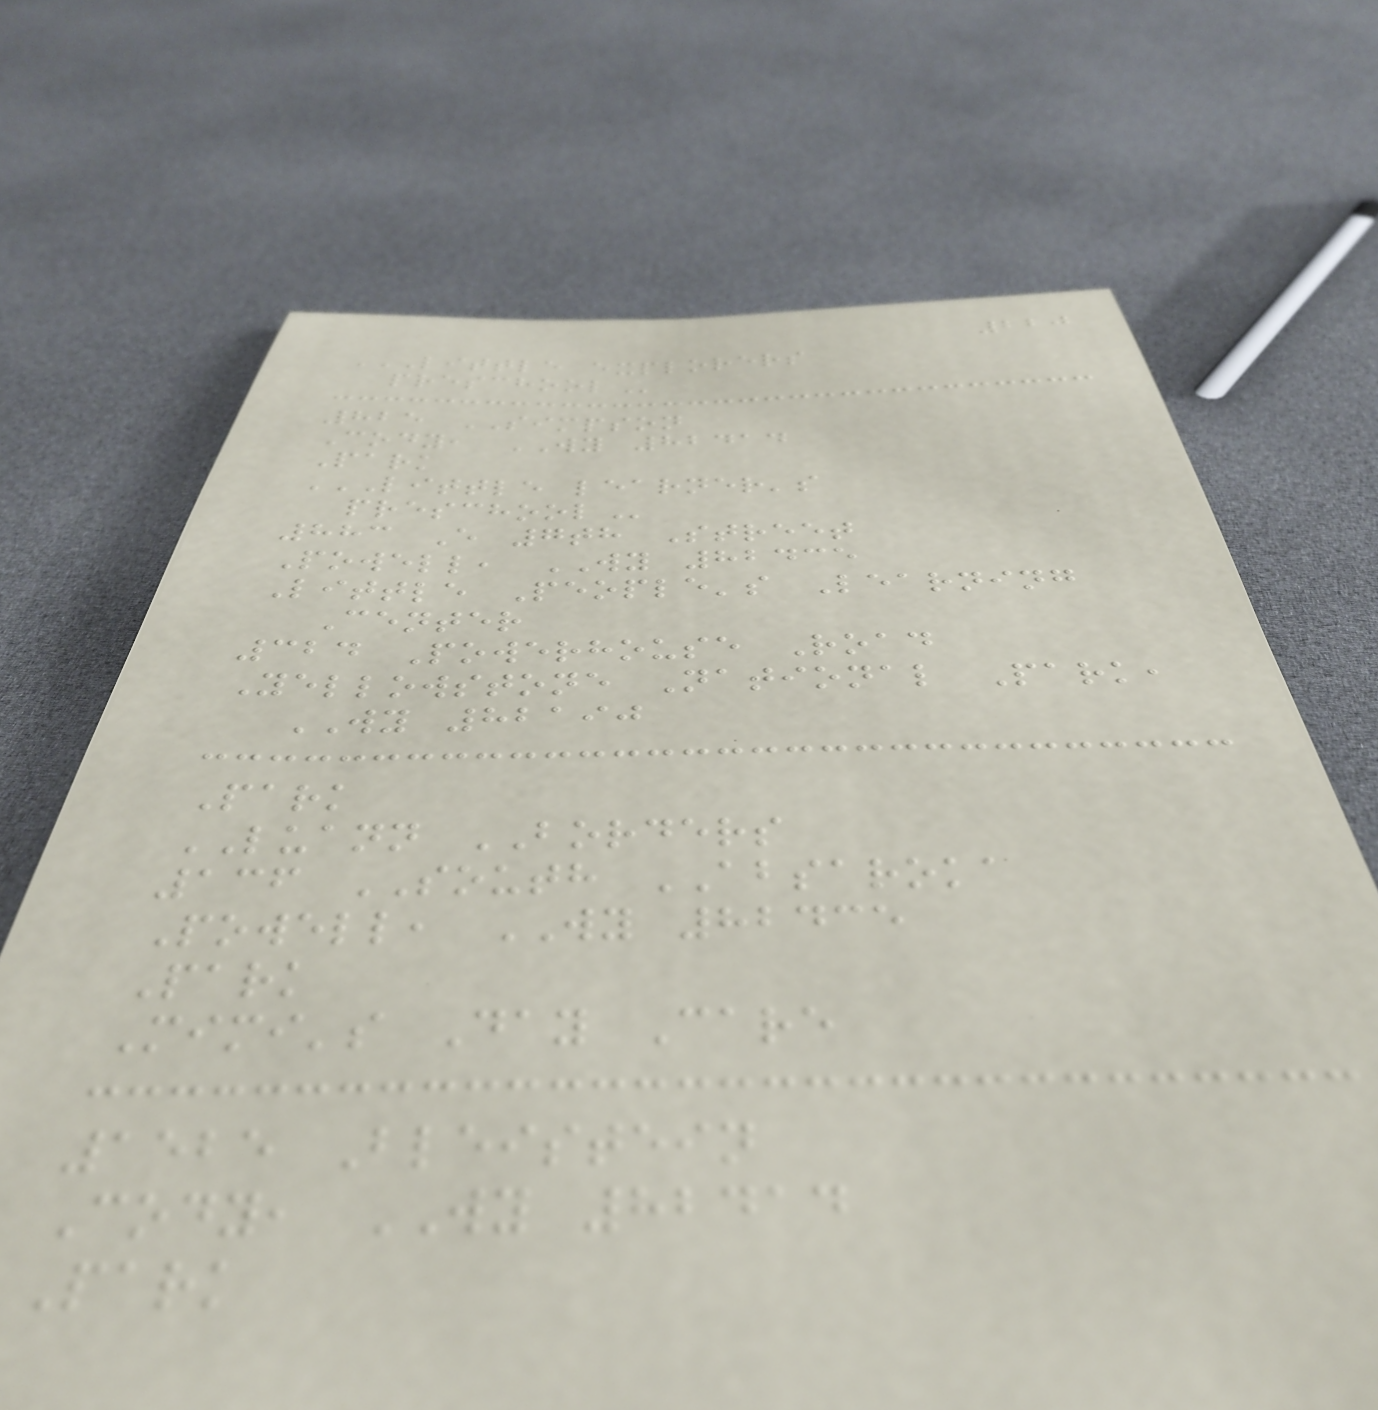220
LITTLE EXPLORERS
PRESCHOOL
825 SIMPSON
Cody, WY 82414
Park
LITTLE LEARNER'S
PRESCHOOL
883 E 7th Street
Powell, WY 82435
Little People's Learning
Center
324 Powerhouse Road
Yellowstone National Park,
WY 82190
Park
LUANN BORDERS
136 SOUTH ABSAROKA
Powell, WY 82435
Park
Mimi's Day Care
1525 Bleistein
Cody, WY 82414
Park
